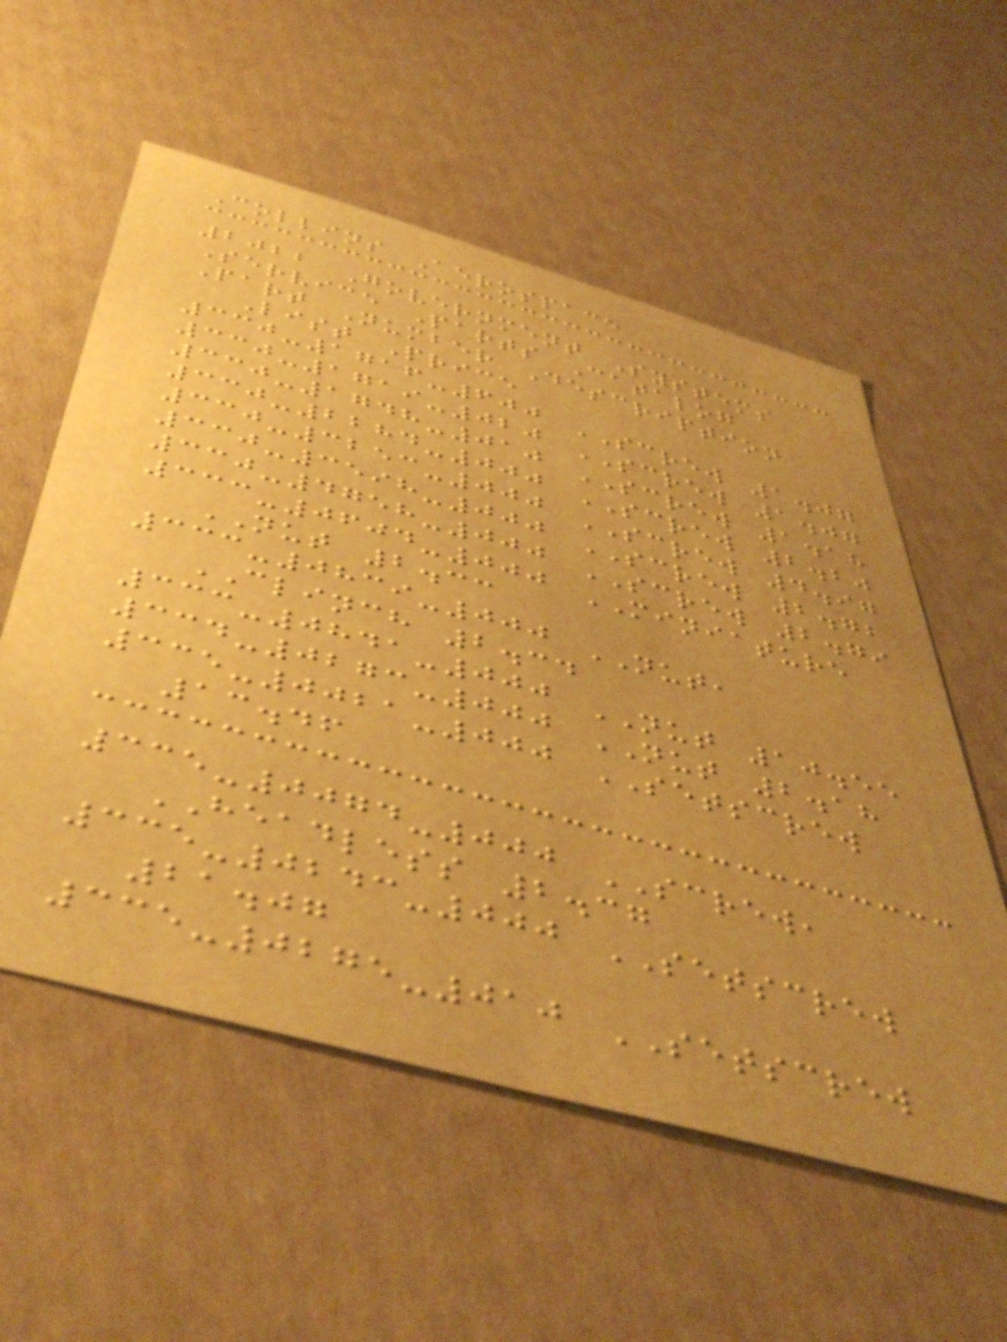Collins Aerospace
2022 Government Systems
Service Parts Catalog
Part Number Description
List Price
330-1716-600 SCREW 1.07
330-1719-020 SCREW 1.07
330-1748-010 SCREW 1.18
330-2284-000 SCREW 2.20
330-3253-000 SCREW 4.97
330-3598-000 SCREW 2.72
330-4758-000 SCREW 2.79
333-0604-000 MINIATURE
NUT 2.33
333-0839-000 NUT,
CLINCH 2.34
333-0841-000 NUT 10.55
334-0273-000 NUT 2.18
335-0021-000 SETSCREW
13.46
335-0074-000 SCREW,
HEADLESS 2.37
335-0243-000 SETSCREW
21.07
335-0275-010 SETSCREW
